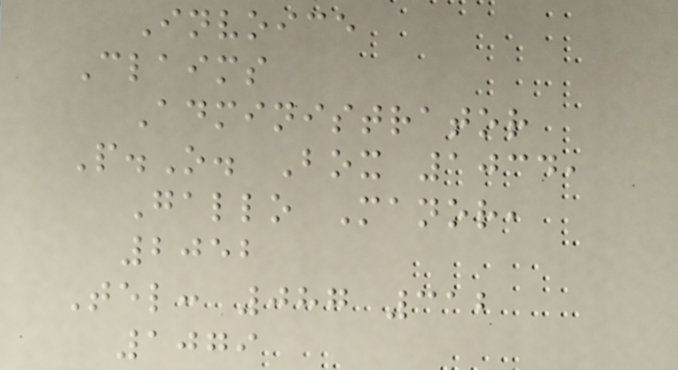Invoice
Claims
Administrator
P.O. Box 1034,
Gallo Manor,
2052
Tel: 087 312
1079
